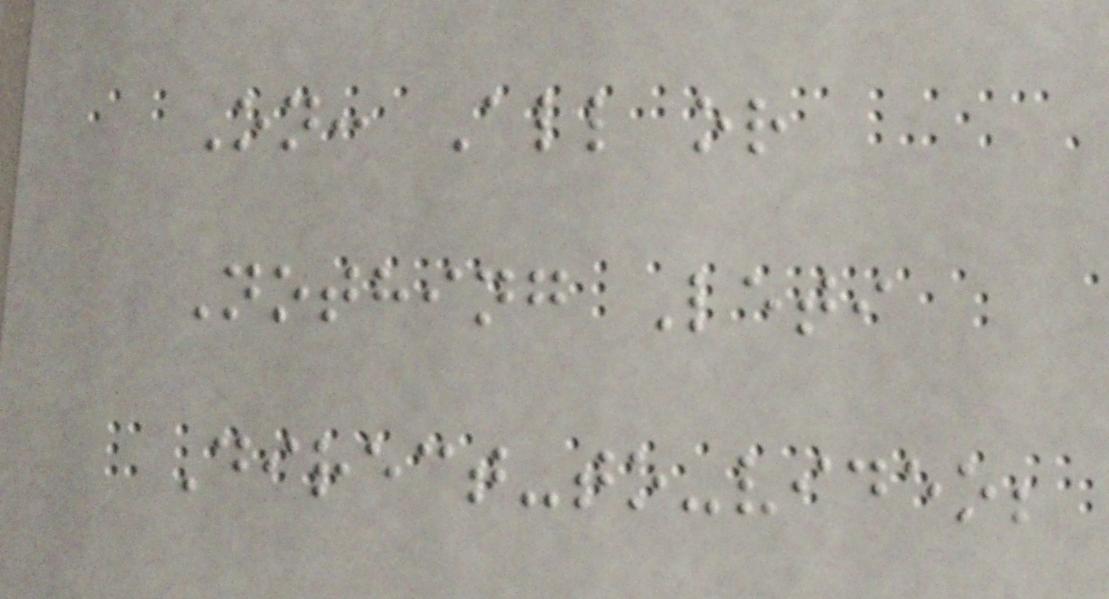On: All or
Nothing Leti
Direct-to-video;
